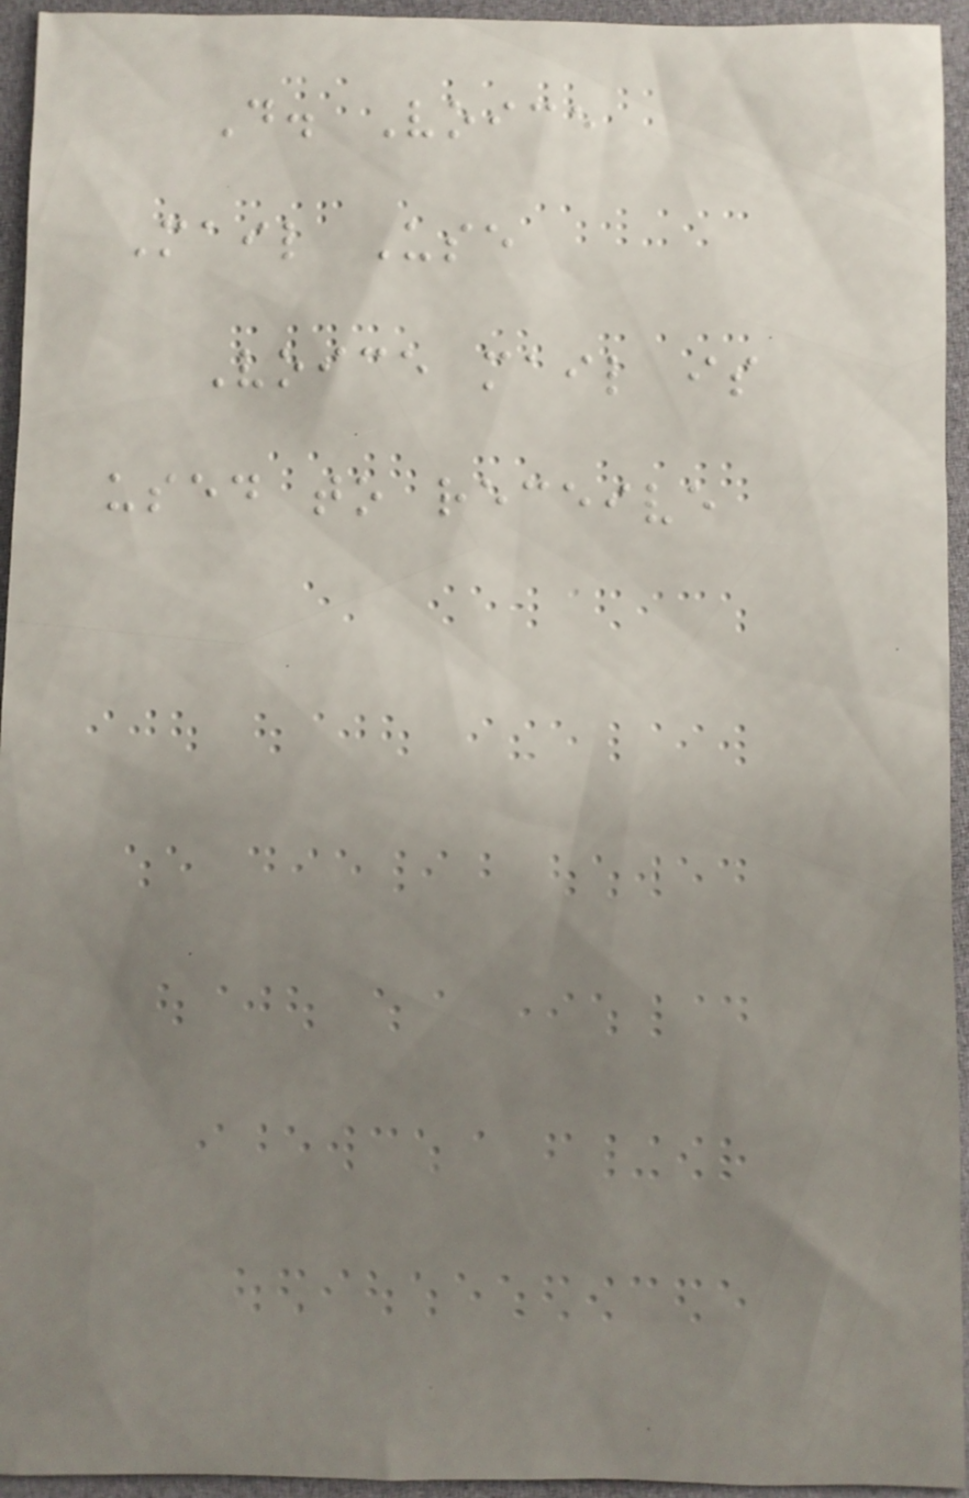D. Voice
Mail Use
Voice mail is
used to receive
